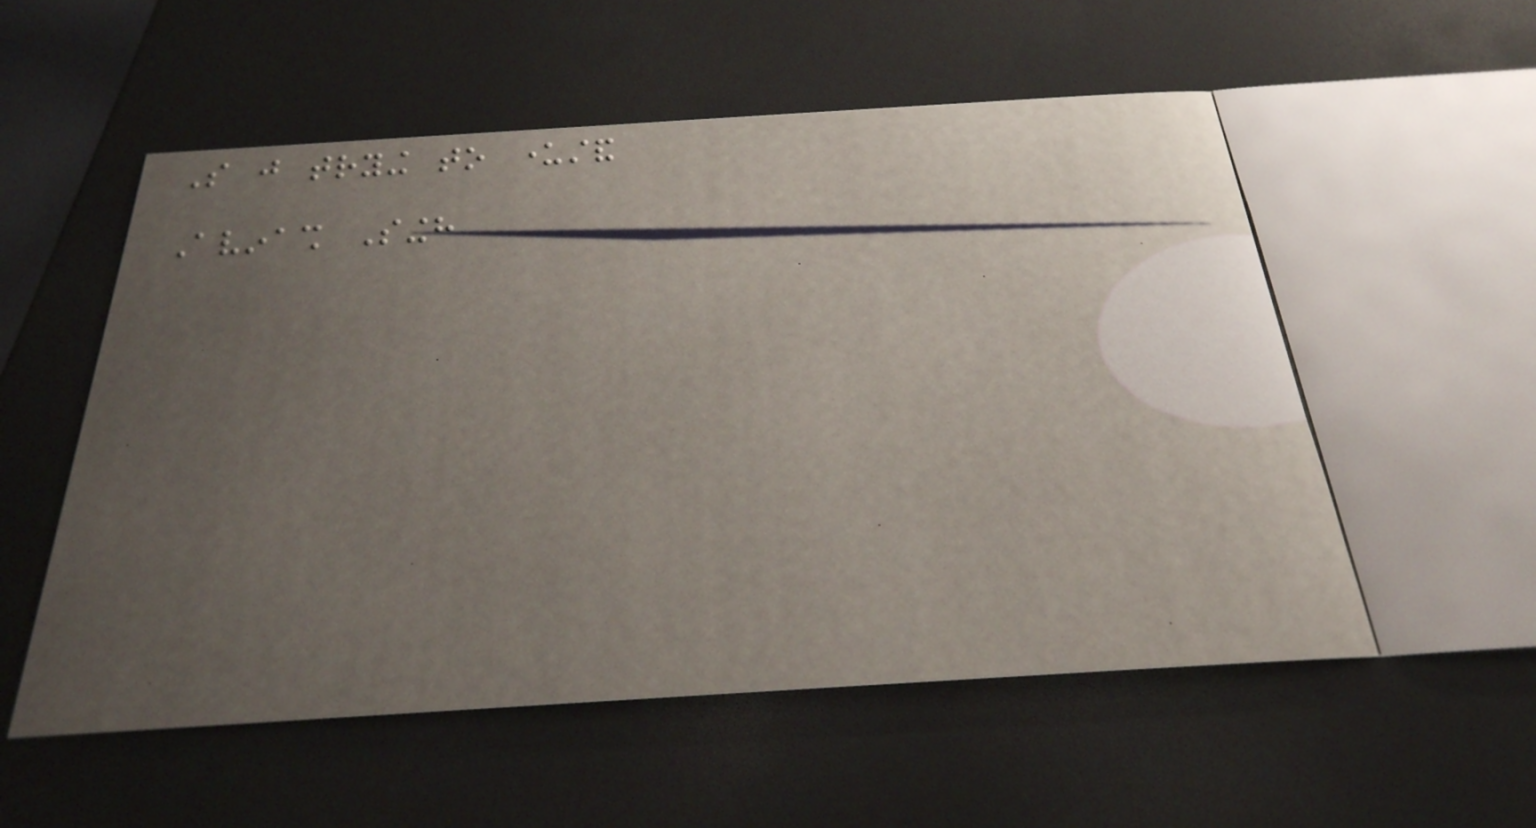So just trying to understand
Avinash Singh
